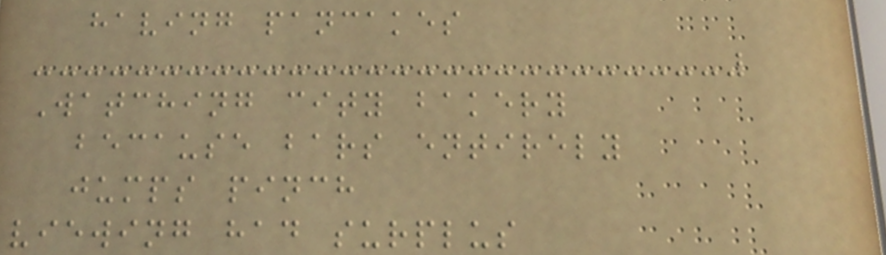having pancakes
Watching city bakery
because bars entirely
jumps pinch
viewing had surplus
